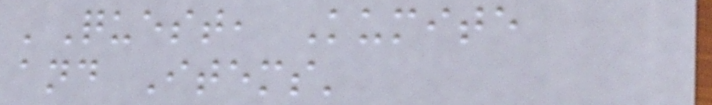'Quest, Kumite
and Items'
